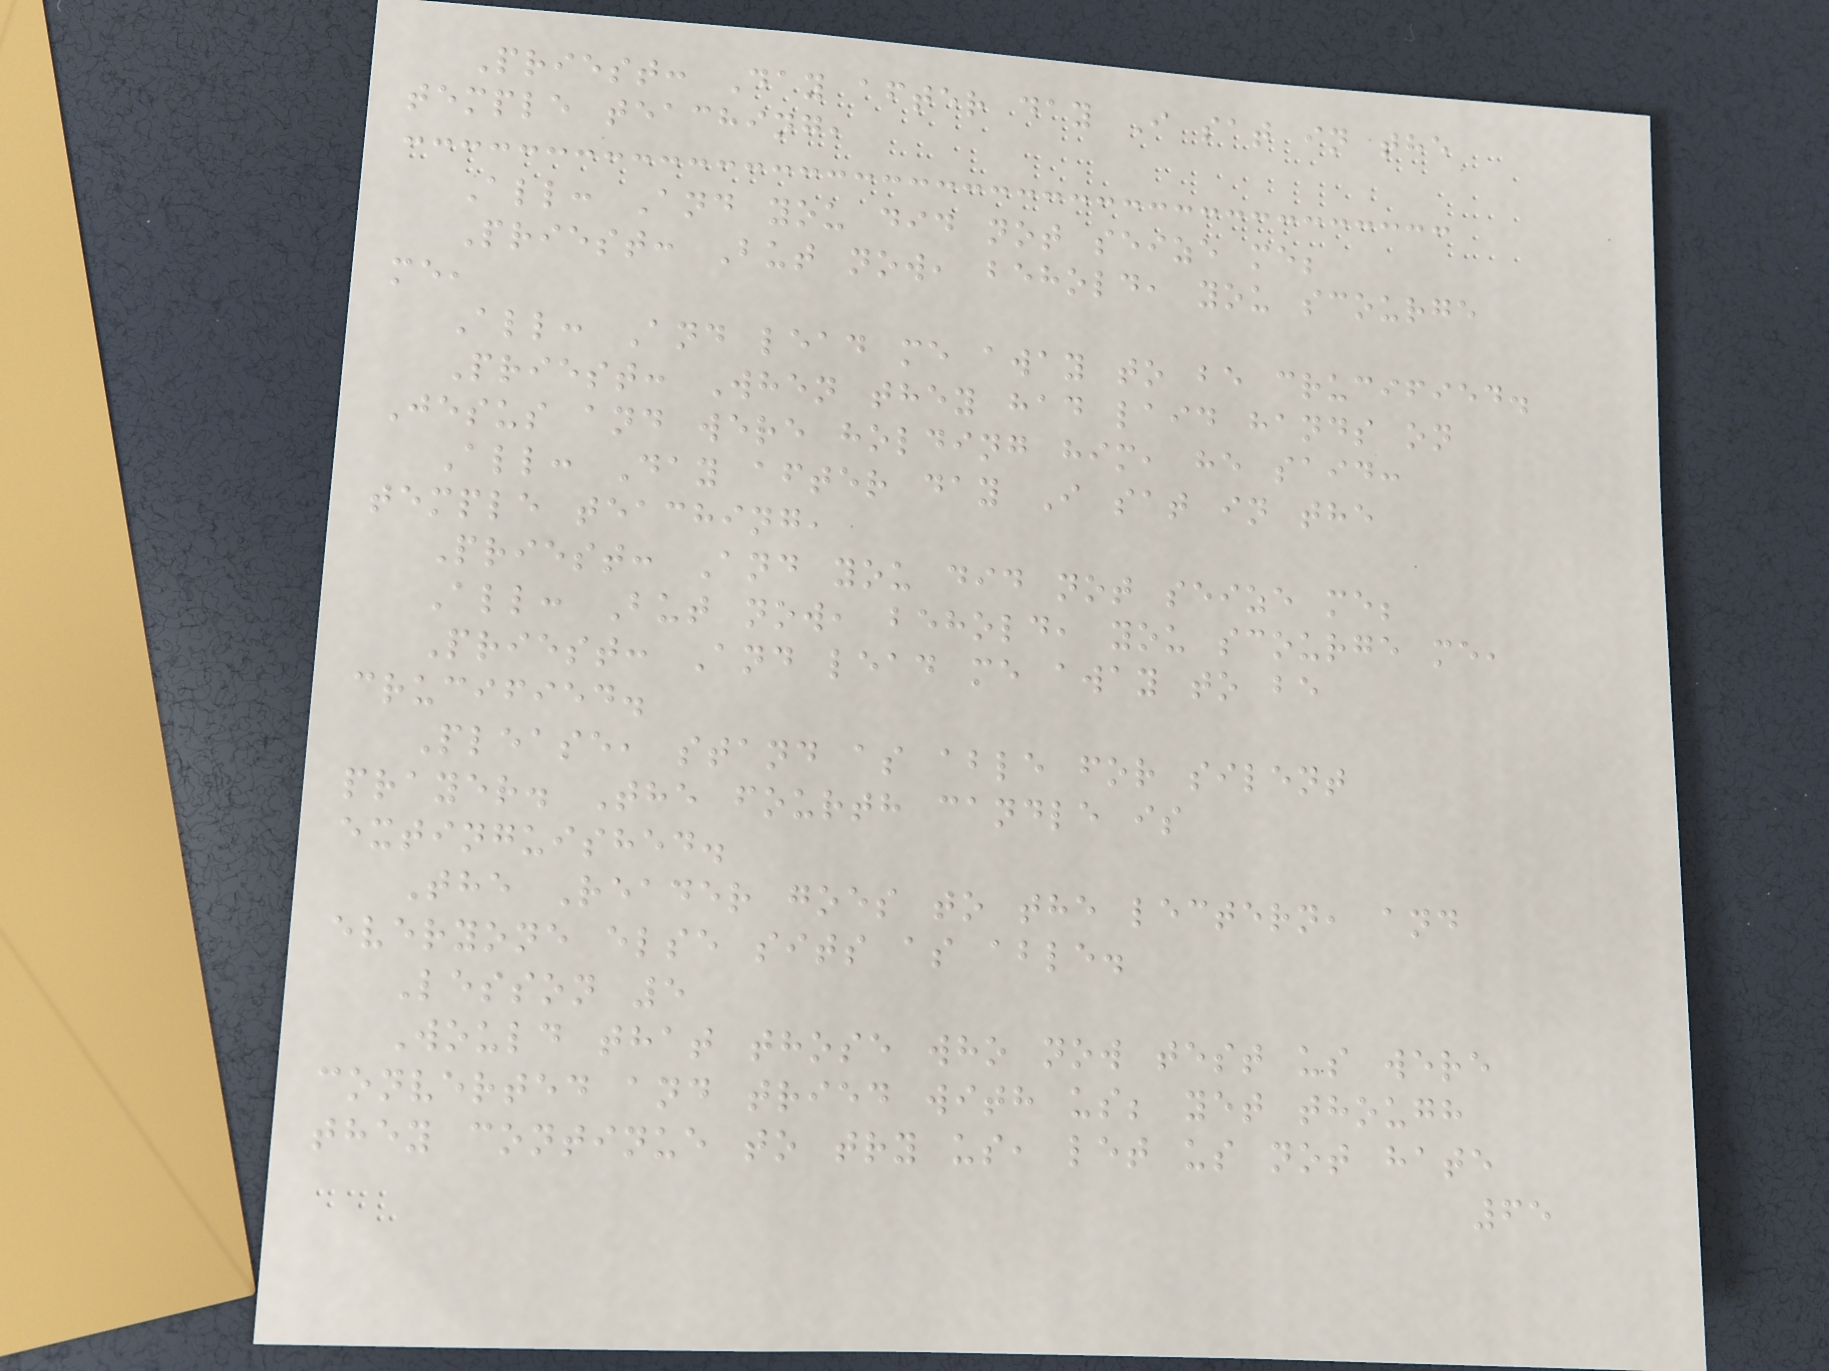Priest: Day after day I sat in the
temple teaching,
All: And you did not seize me;
Priest: But now, behold, you scourge
me,
All: And lead me away to be crucified.
Priest: When they had laid hands on
Jesus and were holding him, he said:
All: Day after day I sat in the
temple teaching,
Priest: And you did not seize me;
All: But now, behold, you scourge me,
Priest: And lead me away to be
crucified.
Please, stand as able for silent
prayer. The fourth candle is
extinguished.
The Reader goes to the lectern, and
everyone else sits as able.
Lesson 5
Would that those who now test us were
converted and tried with us; yet though
they continue to try us, let us not hate
65
